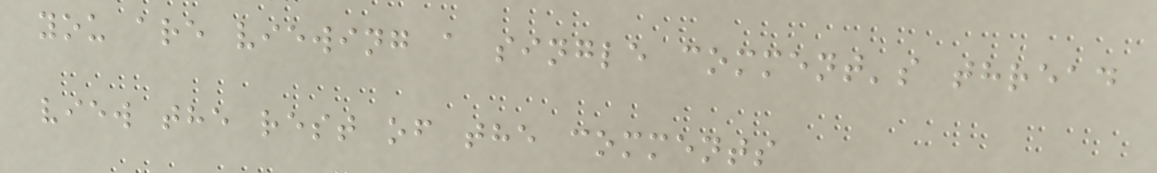you are viewing a single comment's thread
view the rest of the comments
